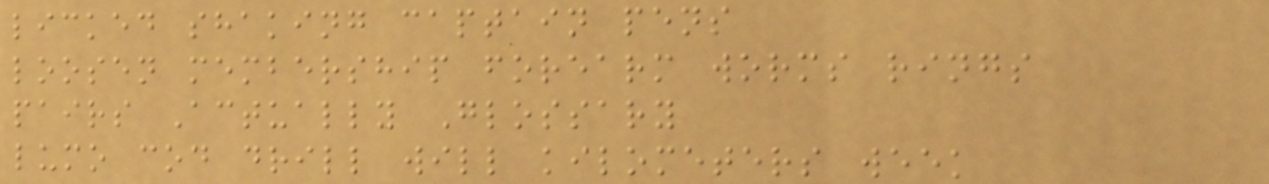licked shaking captain pens
loosen membership forearm worms rings
pairs Actually Glossary
lumo cod drill will kilometers week
